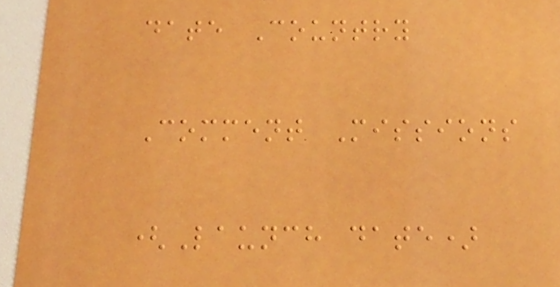date Country
Comment Missions
(Launch date)
